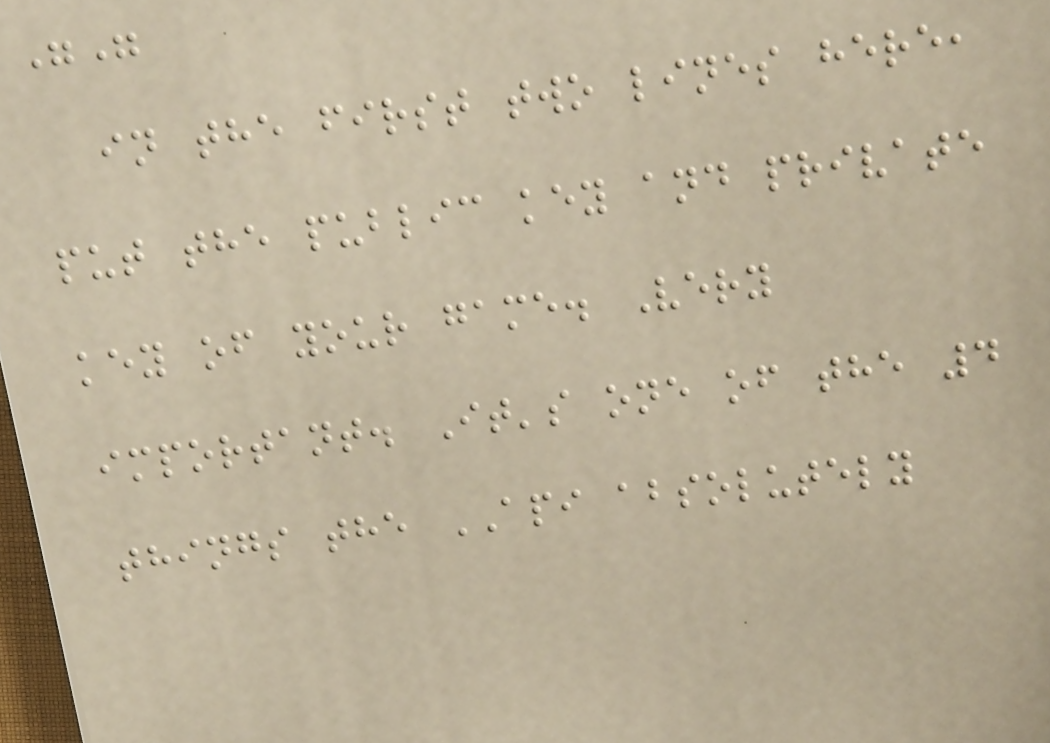""
in the first two lines here,
put the public key and private
key of your game. Very
important. It's one of the 4
things the API absolutely
